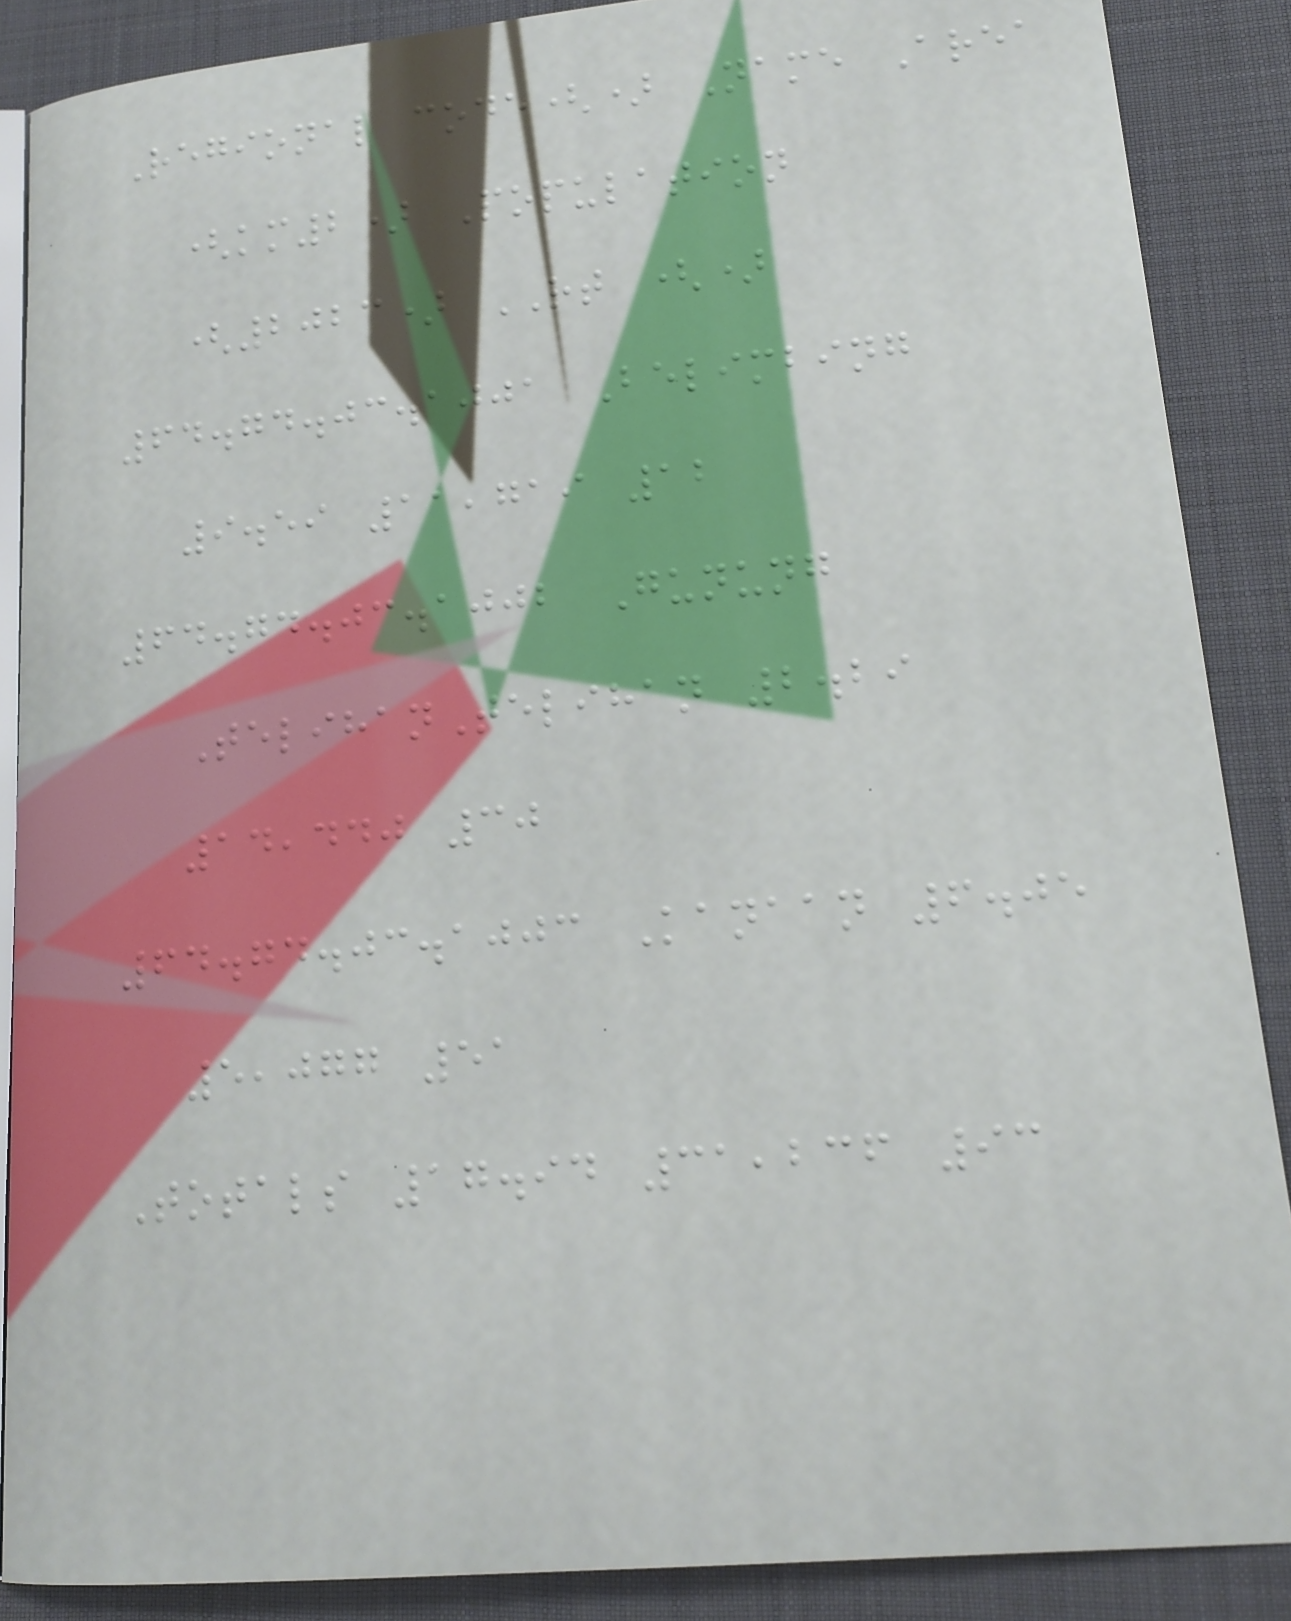Regional code() Name Area
(km2) Population
(2023) RT ()
64.74.03.1001 Belimbing
9.59 11,719 12
64.74.03.1002 Gunung
TelihanTelihan 2.29
14,440 30
64.74.03.1003 Kanaan 6.05
5,077 51
Totals 17.94 31,236 93
